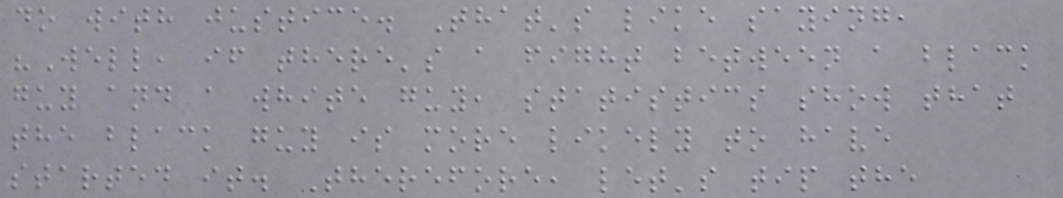do with justice. That's like saying,
"Well, if there's a fight between a black
guy and a white guy, statistics show that
the black guy is more likely to have
started it. Therefore, let's tip the
